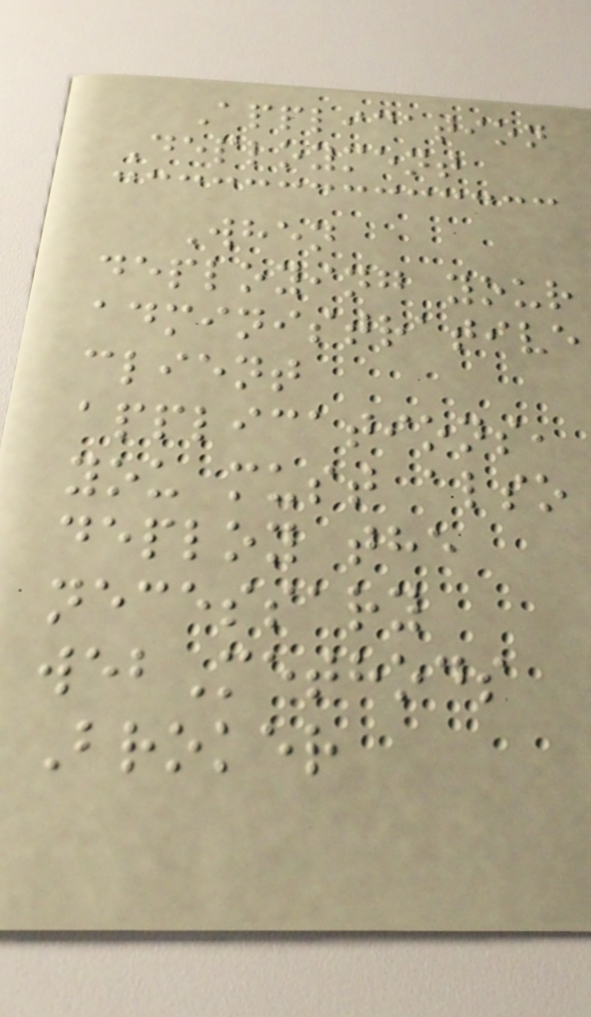Application
Deployment
When
deploying your
administrative
client
applications,
you must also
deploy the
necessary
webMethods
Broker
